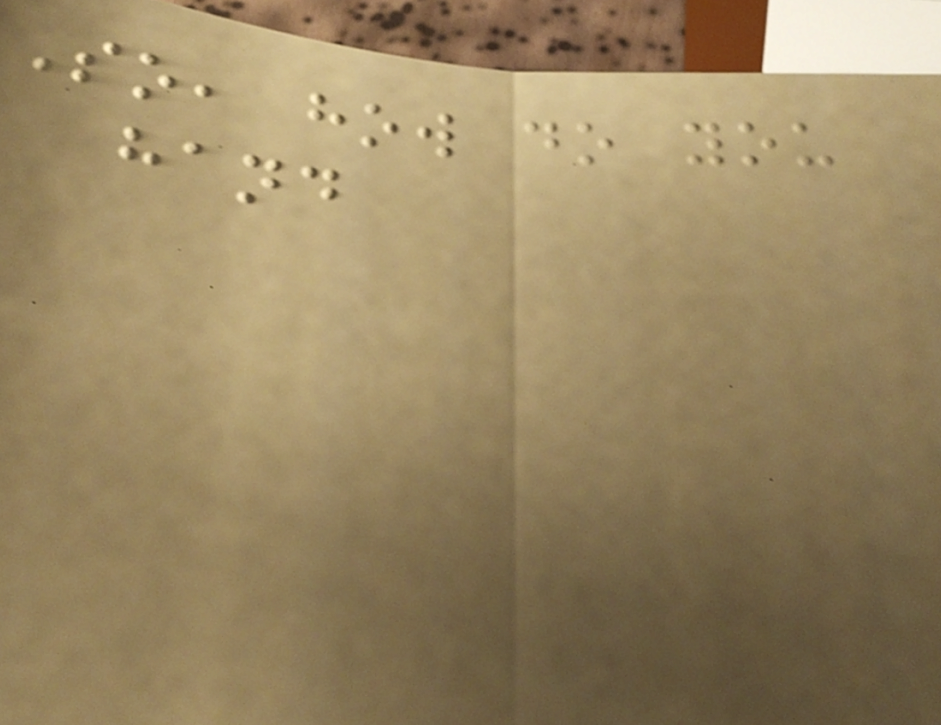So, how do you
hand
